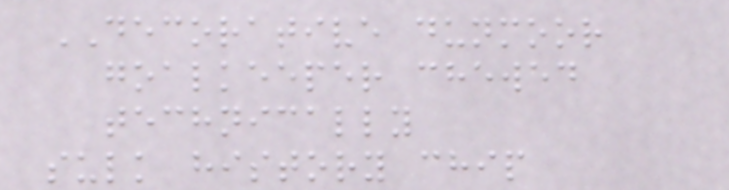DECORATIVE dunmoor
goalkeeper chewed
technically
sulk history chip
